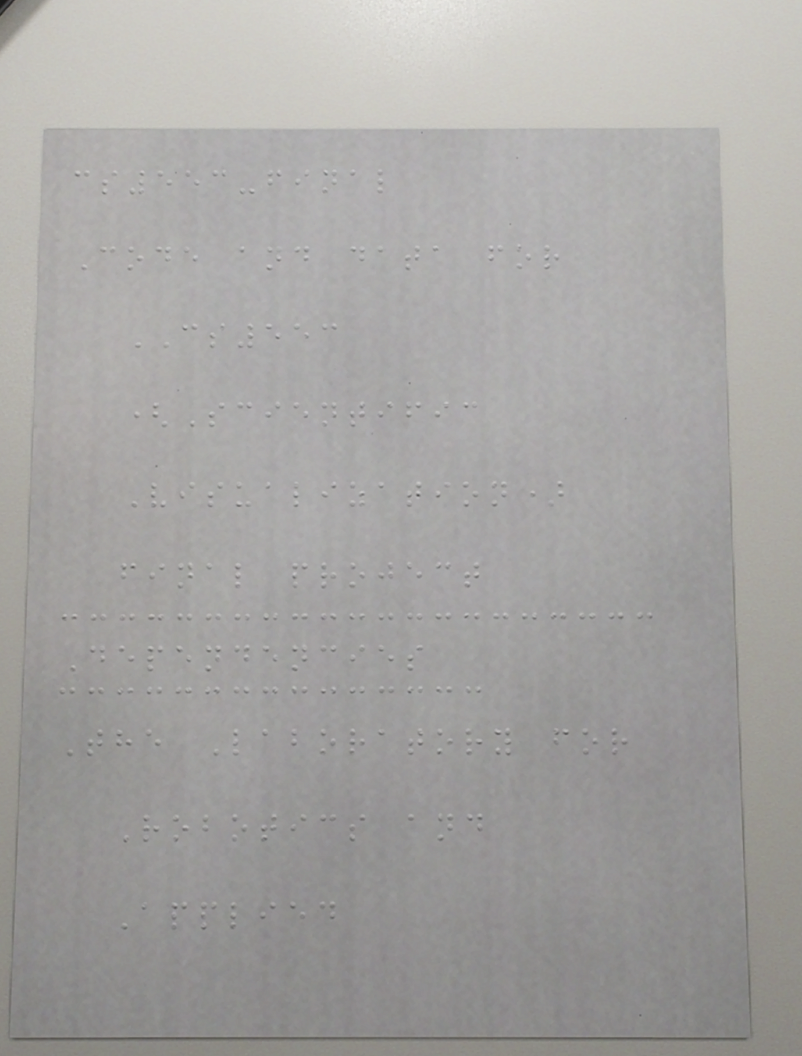cs553-final
Code and data for
CS553
(Scientific
Visualization)
final project
Dependencies
The Laboratory for
Robotics and
Applied
